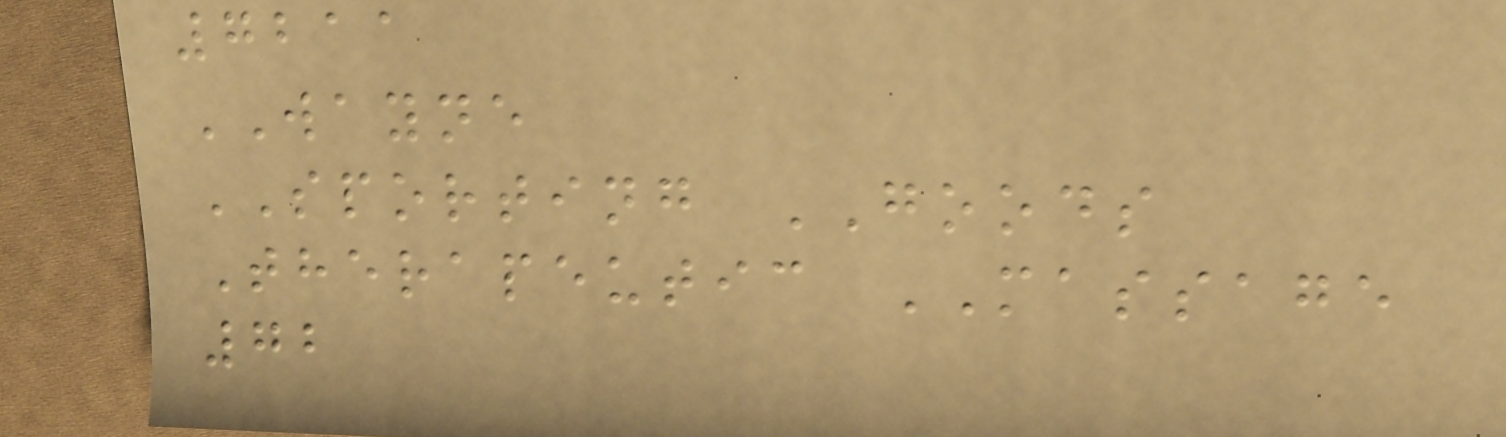7211
WAYNE
SPORTING GOODS
Therapeutic MASSAGE
72
